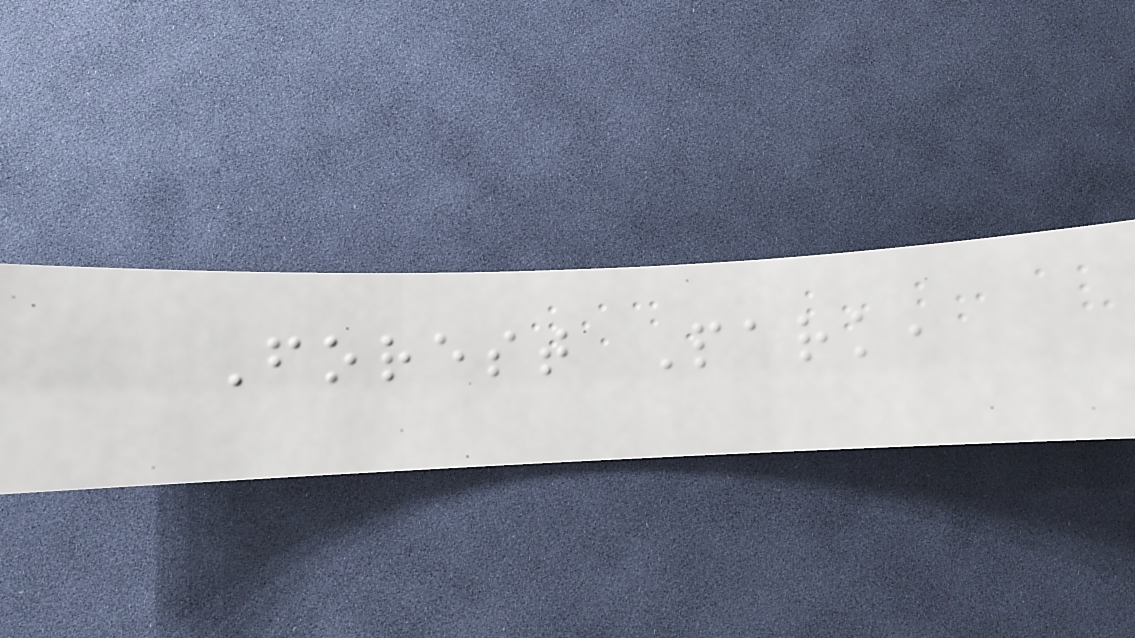Forest Park,
